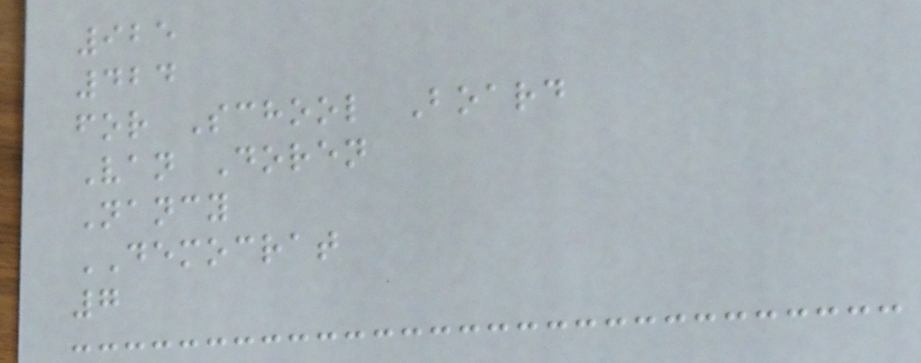925
424
for School Board
Van Doren
Nancy
DEMOCRAT
7
